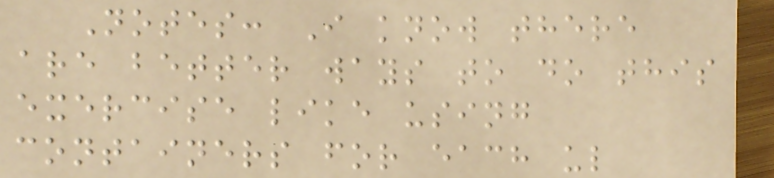Notes: I know there
are better ways to do this
exercise like using
containers for each ul
